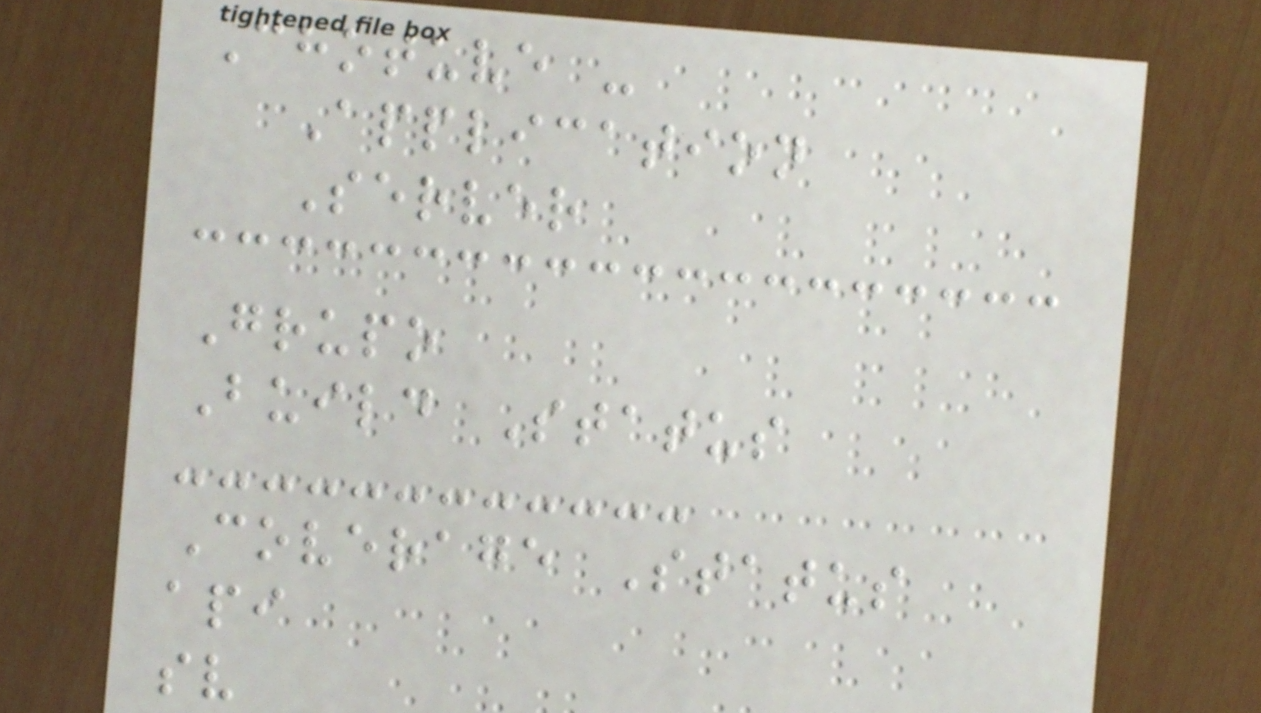Chotuve -
Application
Server
Grupo
Build Status
Coverage Status
api
sv
